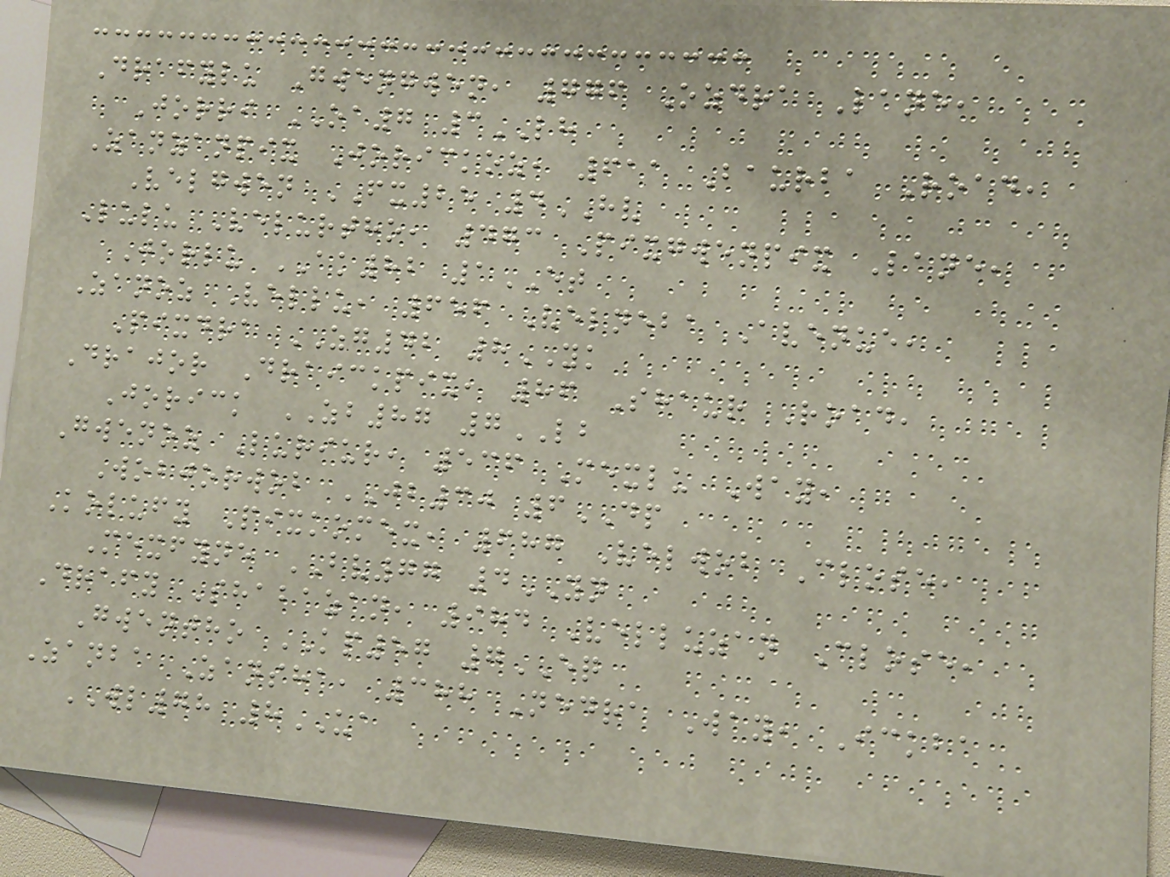Drafylu Gwengwen, 776 Ozdra Lane,
Jorri OA7 3LH
Zanzanpix Jorickoz, 611 Baurba Road,
Velgwen FX25 4HV
Lulu Velurtho, 473 Pixgwenpix Lane,
Jorlu AK82 1ET
Zanoz Vellu, 656 Velneba Avenue,
Pixdra ZG42 8YK
Drajor Draickpix, 86 Shaur Road,
Jorick ZB87 7LB
Gwenoz Luriur, 536 Mexlu Way,
Wobjorwob JB30 6DP
Kolufy Pixkomex, 687 Velwob Close,
Mexfyne BV77 4YN
Drafy Shabazan, 984 Velluzan Close,
Gwentho KP57 7EQ
Zanba Zansha, 388 Nedra Way, Ickba
WL78 8UA
